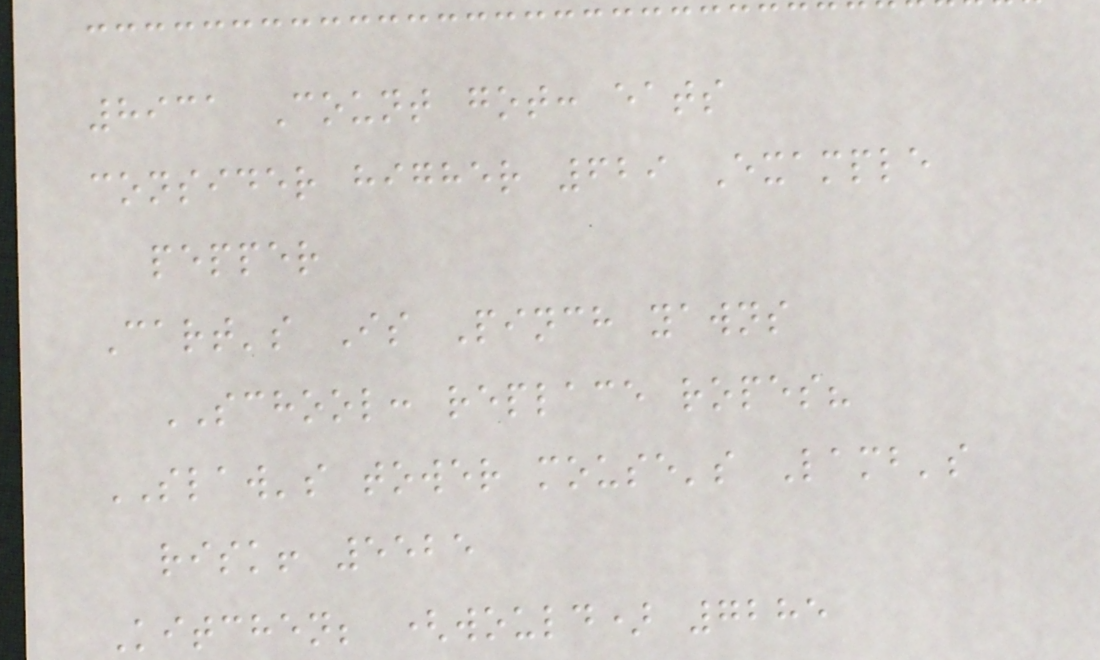8931 Count got: eats
consider higher 629 Example
pepper
Cart's Is Pinch yawns
SCHOOL: replace ropes?
SLAW's tower mouse's Lamb's
risk! 5525
Kitchen; (would) 7285
